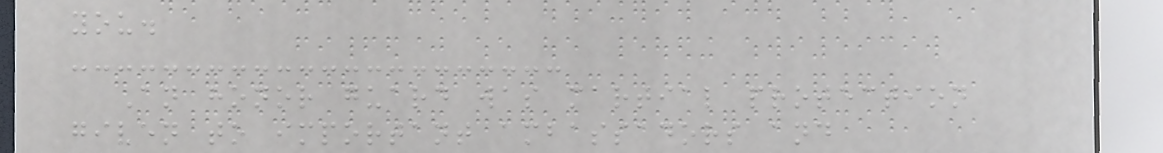you.
An honor guard was martial protection
given to important ambassadors and
